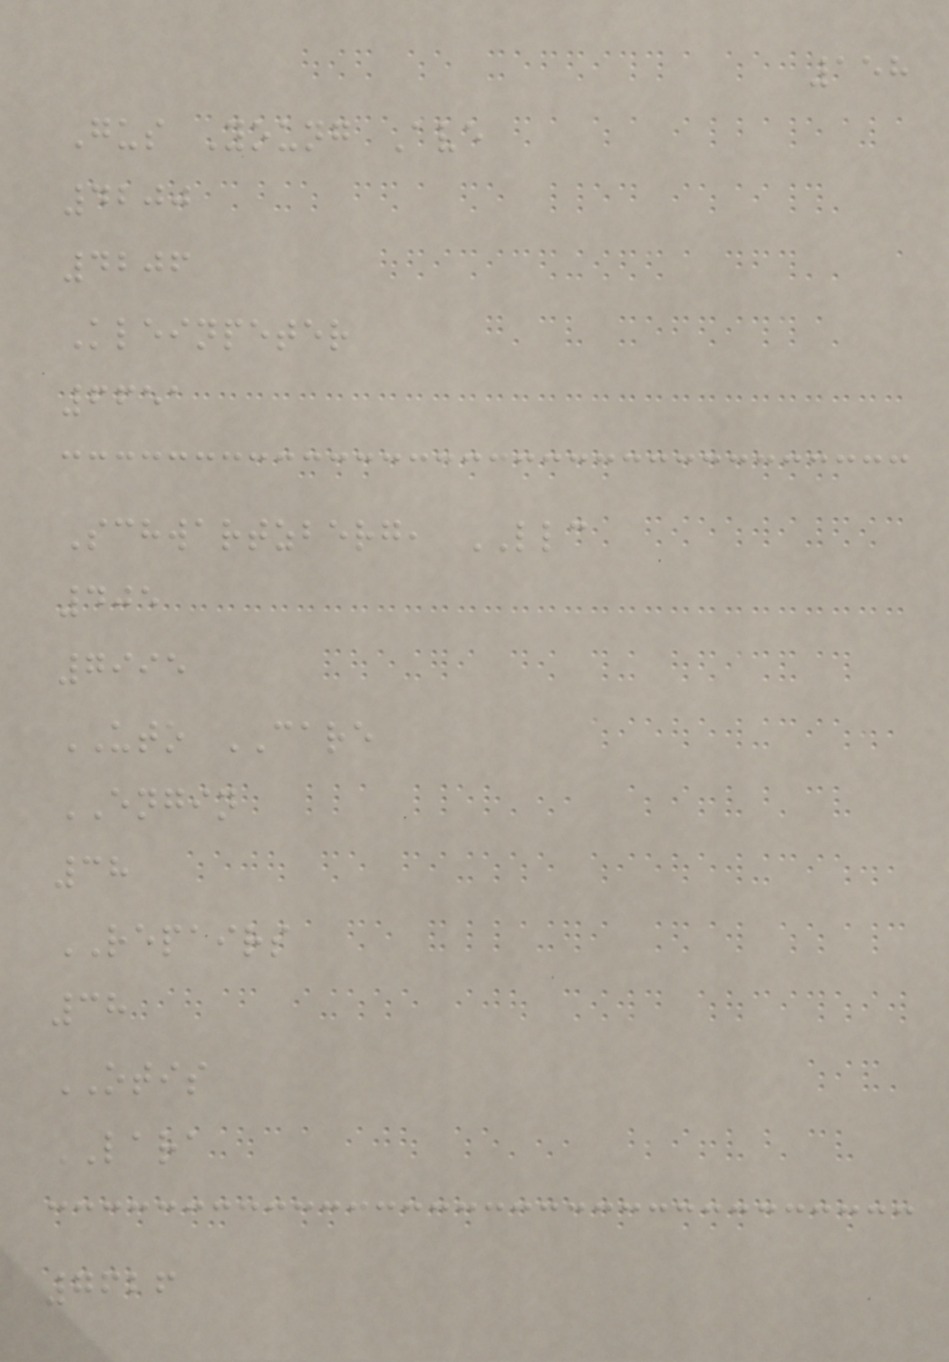158
Gus Young Ave
4200
4206
Kleinpeter
6651
Schwartzberg, LLC
405
7995
UTO CARE
ENGIN
38
REPAIRS
38
OTIS
LARA
7626
